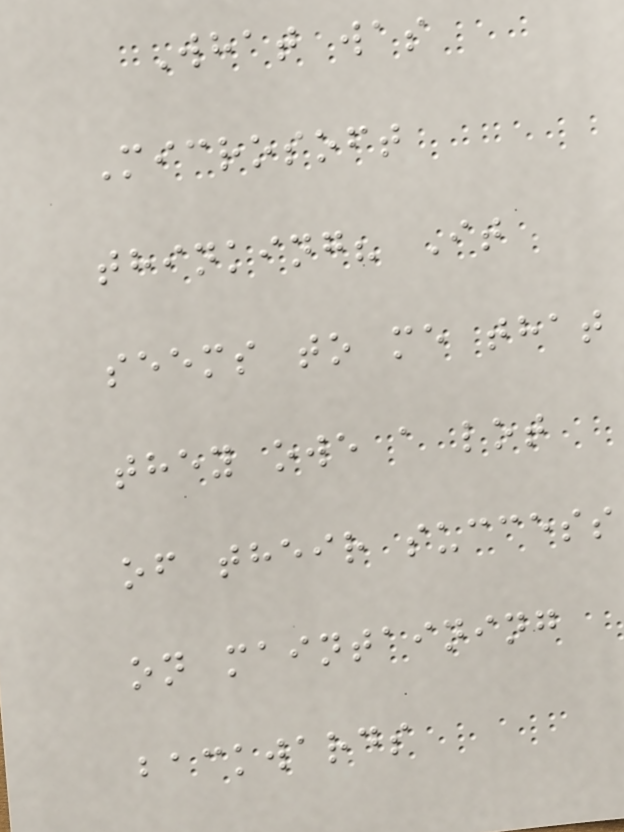What was
Microsoft
thinking? It
seems to me that
they owe a lot
of their success
on maintaining
backwards
